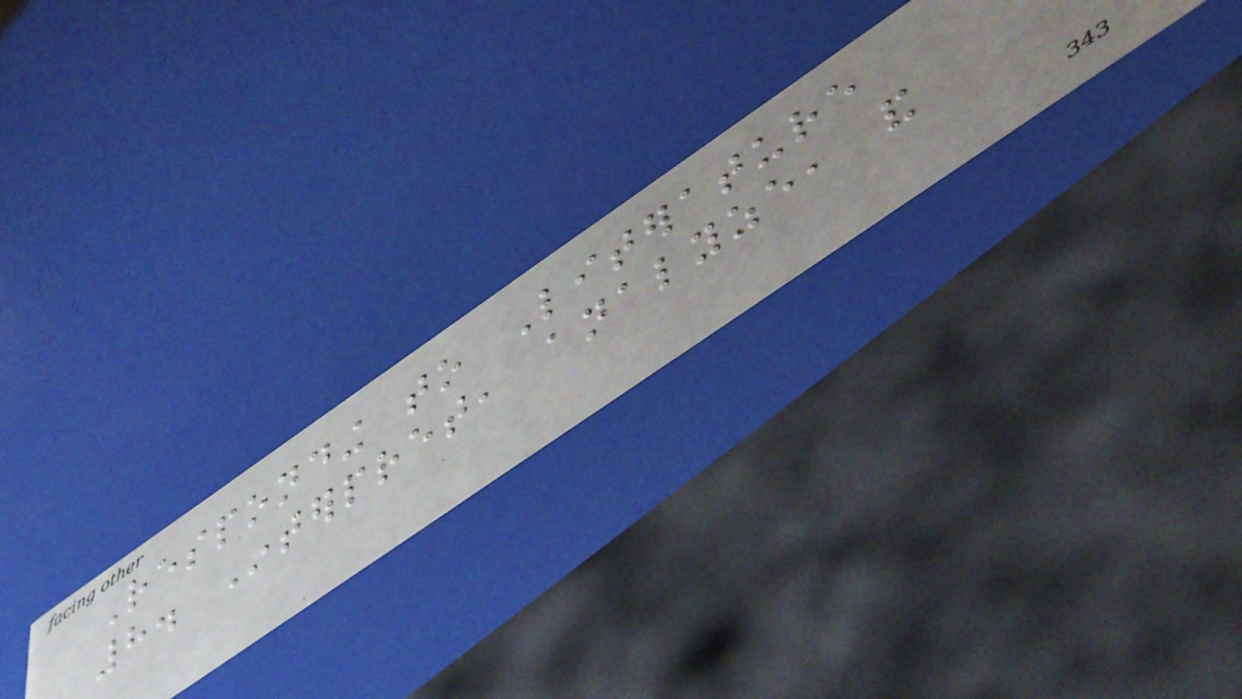Responding to Literature
8. Interpret, analyze, and
